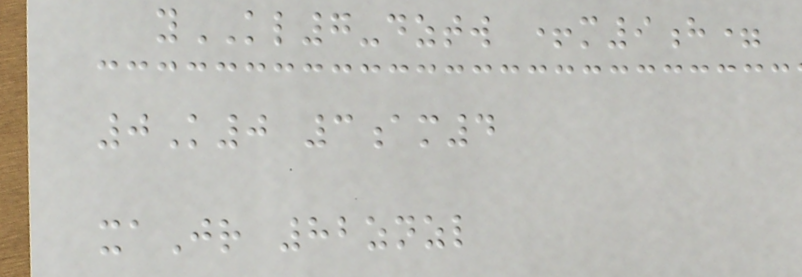yKL7-dztw +m9h=
0K0 3am4
xaJr 82znzl
